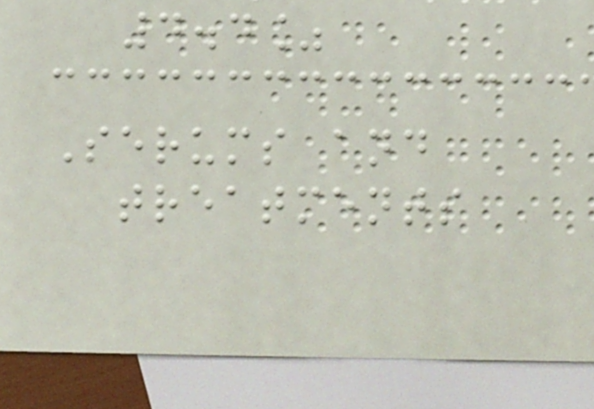4.4%
Serums and
treatments
